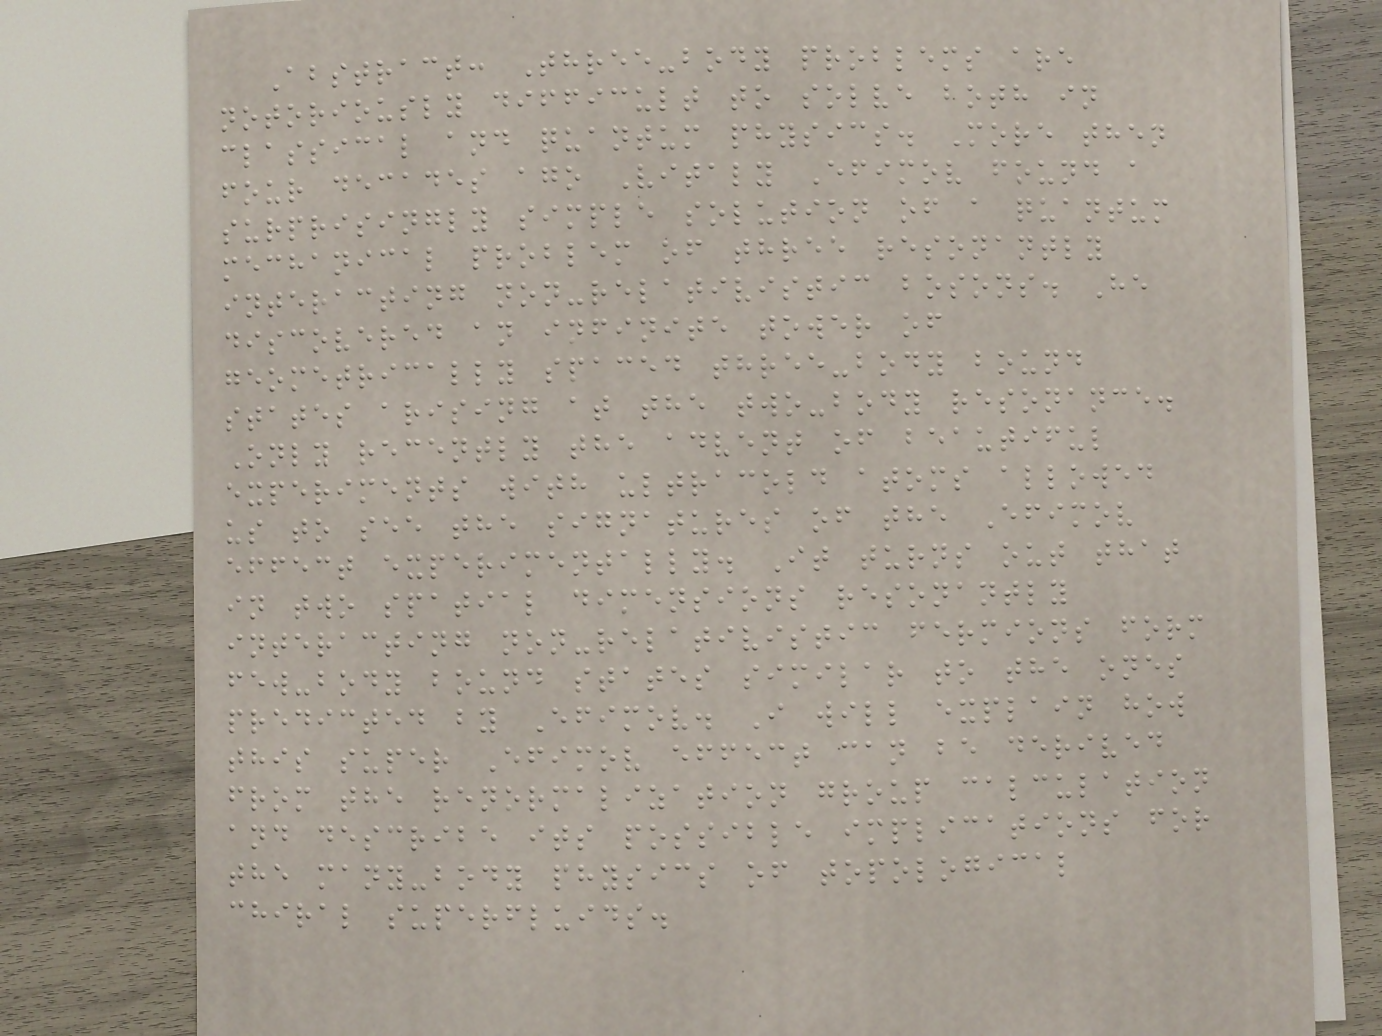Abstract: Three-body problems are
notoriously difficult to solve both in
classical and quantum physics. More then
four decades ago Vitaly Efimov found a
surprisingly simple solution of a quantum
mechanical problem of three resonantly
interacting non-relativistic bosons. He
discovered an infinite tower of
geometrically spaced three-body bound
states arising at the two-body resonance.
Only recently the advent of beautiful
experiments with ultracold atoms allowed
us to see the signatures of the Efimov
effect experimentally. It turns out that
in two spatial dimensions resonantly
interacting non-relativistic fermions form
few-body bound states similar to the ones
predicted by Efimov. I will explain how
this super Efimov effect can be derived
from the renormalization group calculation
and describe its possible implications for
the many-body physics of topological
chiral superfluids.
